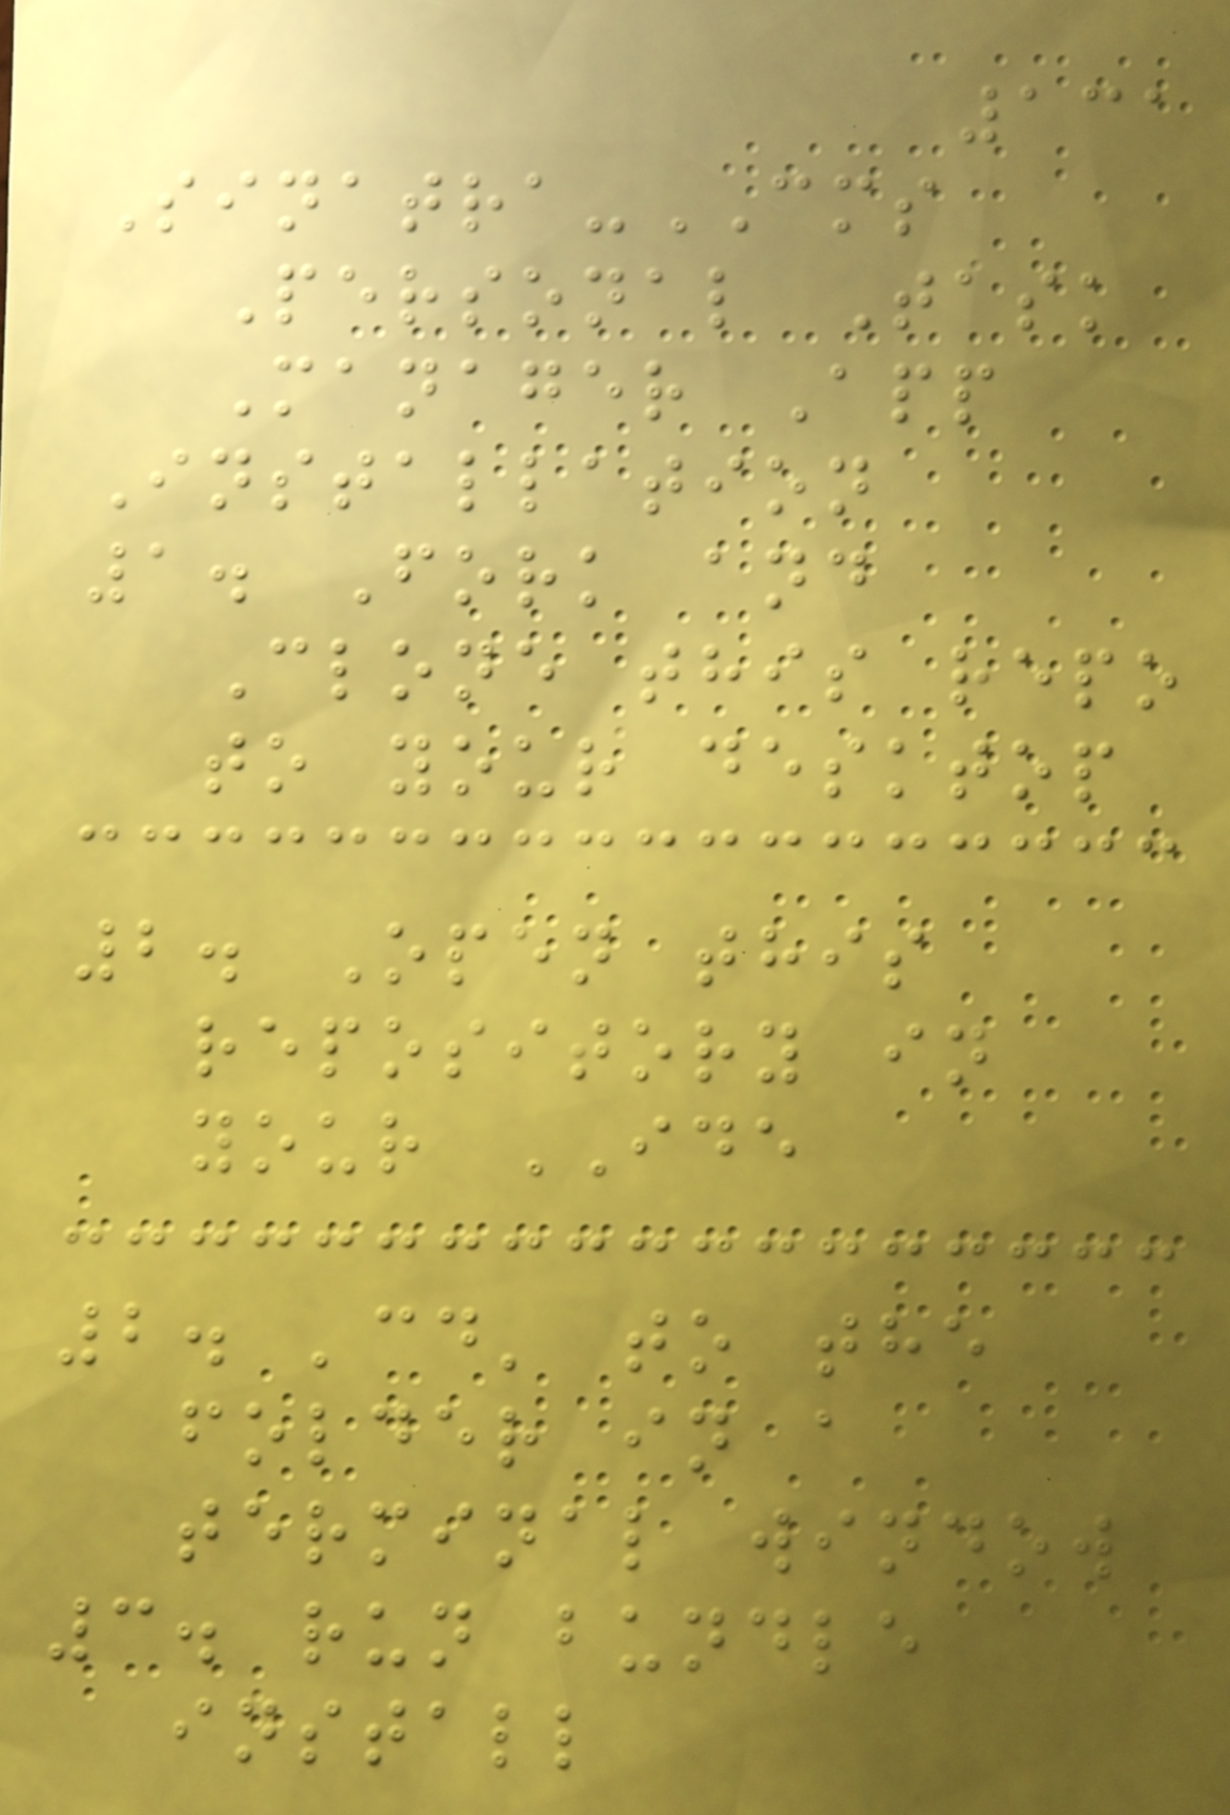131
Sinatra-CMS
Personal Task
Manager App
Installation
1. Fork and
Clone this repo
to your desktop
2. Open this
repository in
your IDE
2. 'cd' to the
folder in a
terminal window
3. run bundle
install
